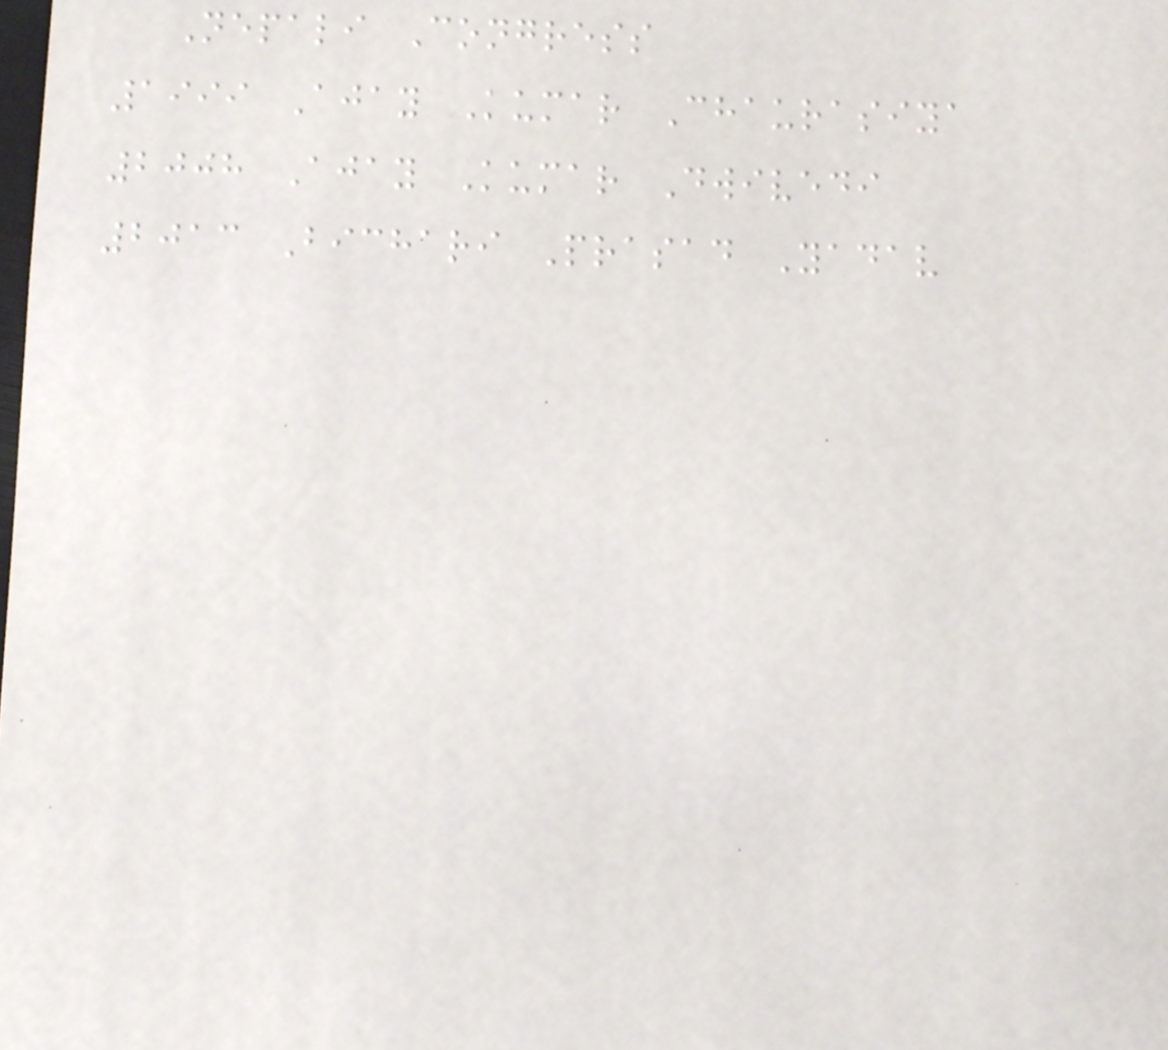Nepali Congress
1999 Ajay Kumar Chaurasiya
2008 Ajay Kumar Dwivedi
2013 Bichari Prasad Yadav
